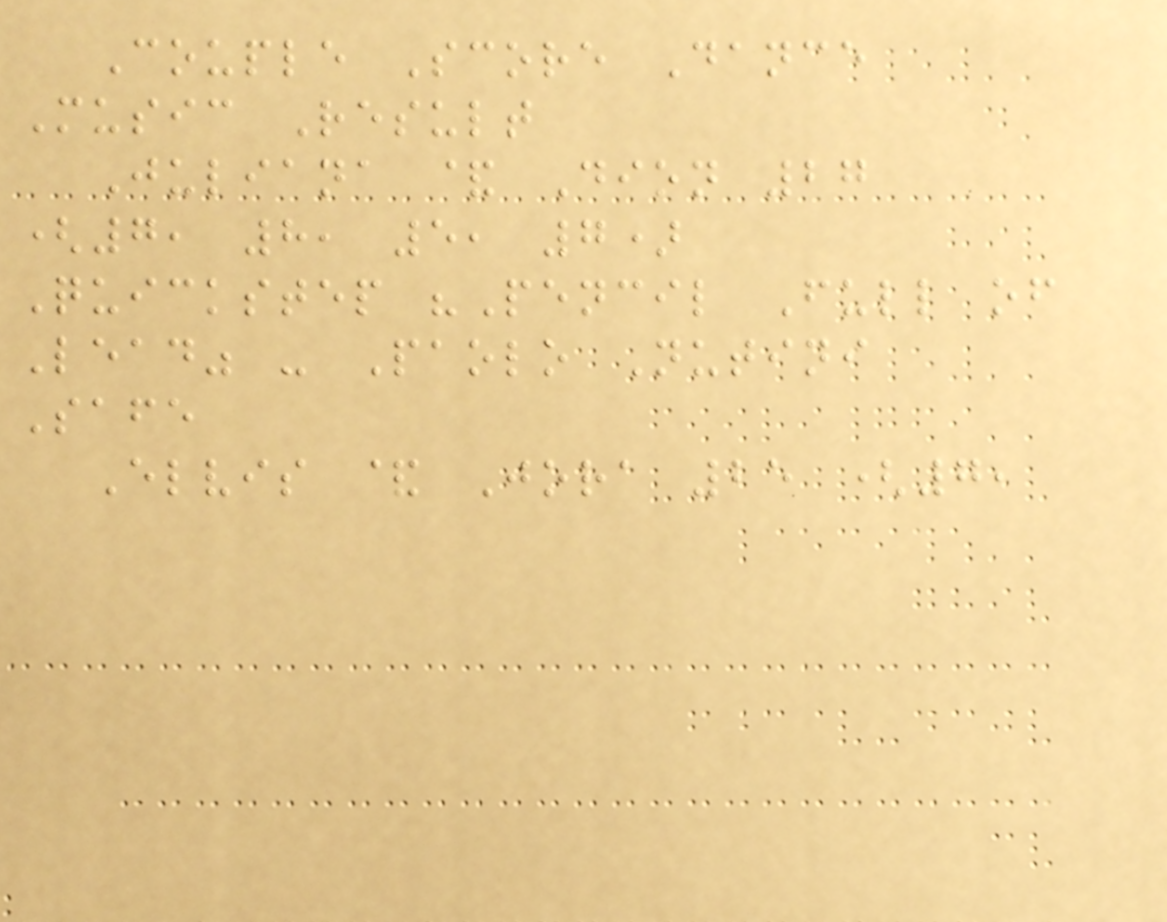Couple Score Dance
Music Result
Juliana & Dion 27
(7, 8, 5, 7)
Quickstep "Pencil Full of
Lead" - Paolo Nutini
Safe
Elvis & Jora 25 (7,
